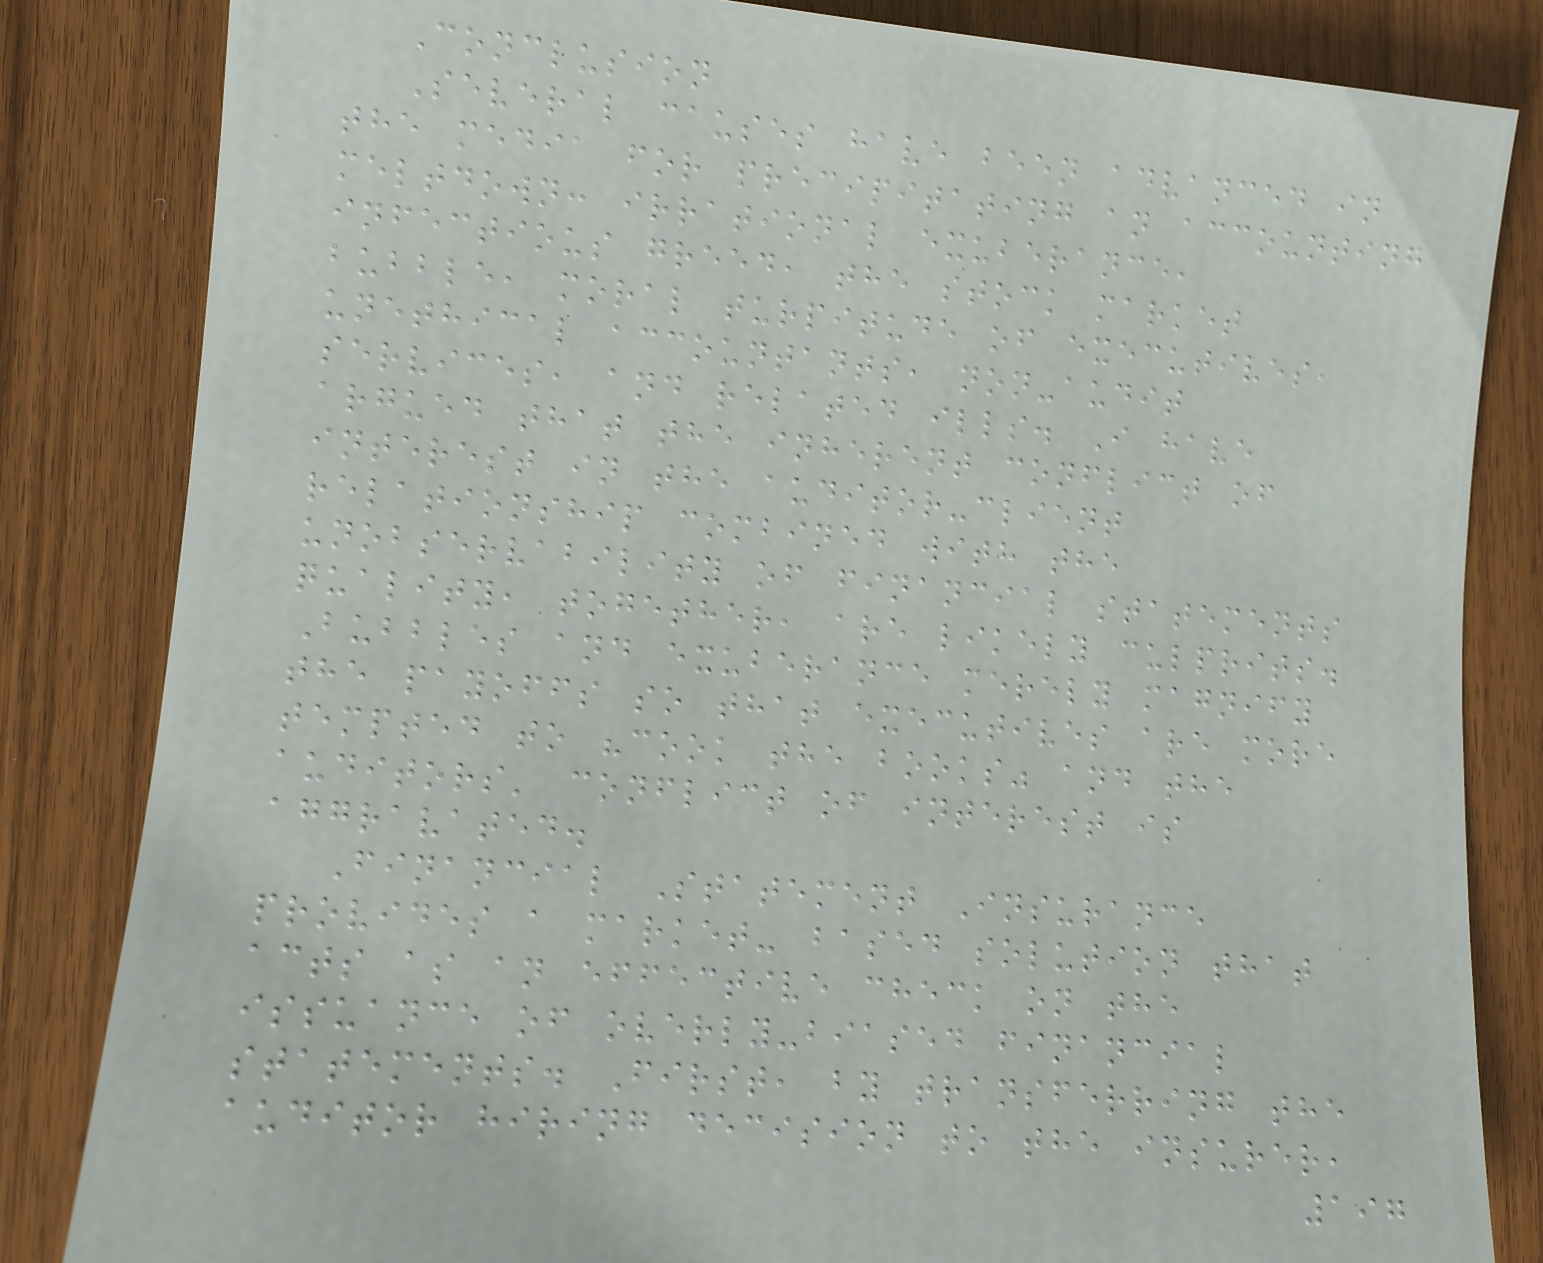Conclusion
Several causes have been advanced in
the media for precipitating an accounting
meltdown: irrational exuberance,
infectious greed, the stock market
bubble, moral turpitude of executives,
unethical accountants, non-audit
services, and related ills. I have
argued that the inherent conflict of
interest in the auditor-client
relationship combined with the
unobservability of financial statements
quality, together, are likely culprits.
Bubbles and exuberance merely magnify
the payoffs so that executives are more
tempted to "cook the books" and the
auditors' conflict of interest is
aggravated.
Financial Statement Insurance
provides a market- based solution that
acts as an effective check on the
issuance of overly-biased financial
statements. First, by transferring the
auditor hiring decision to the insurer,
197
